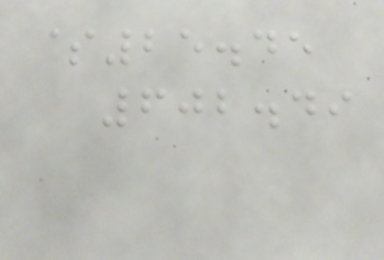$25.45
602.49
